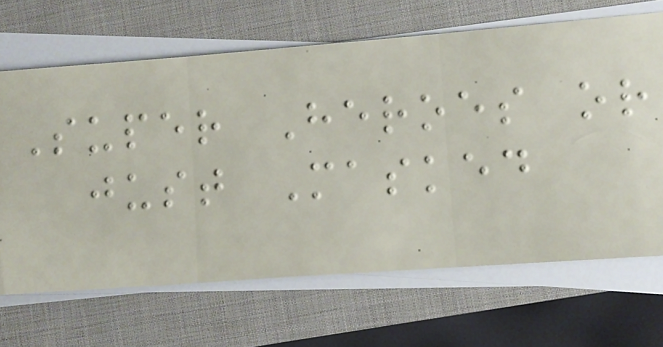Super Heroes or
just Masked
